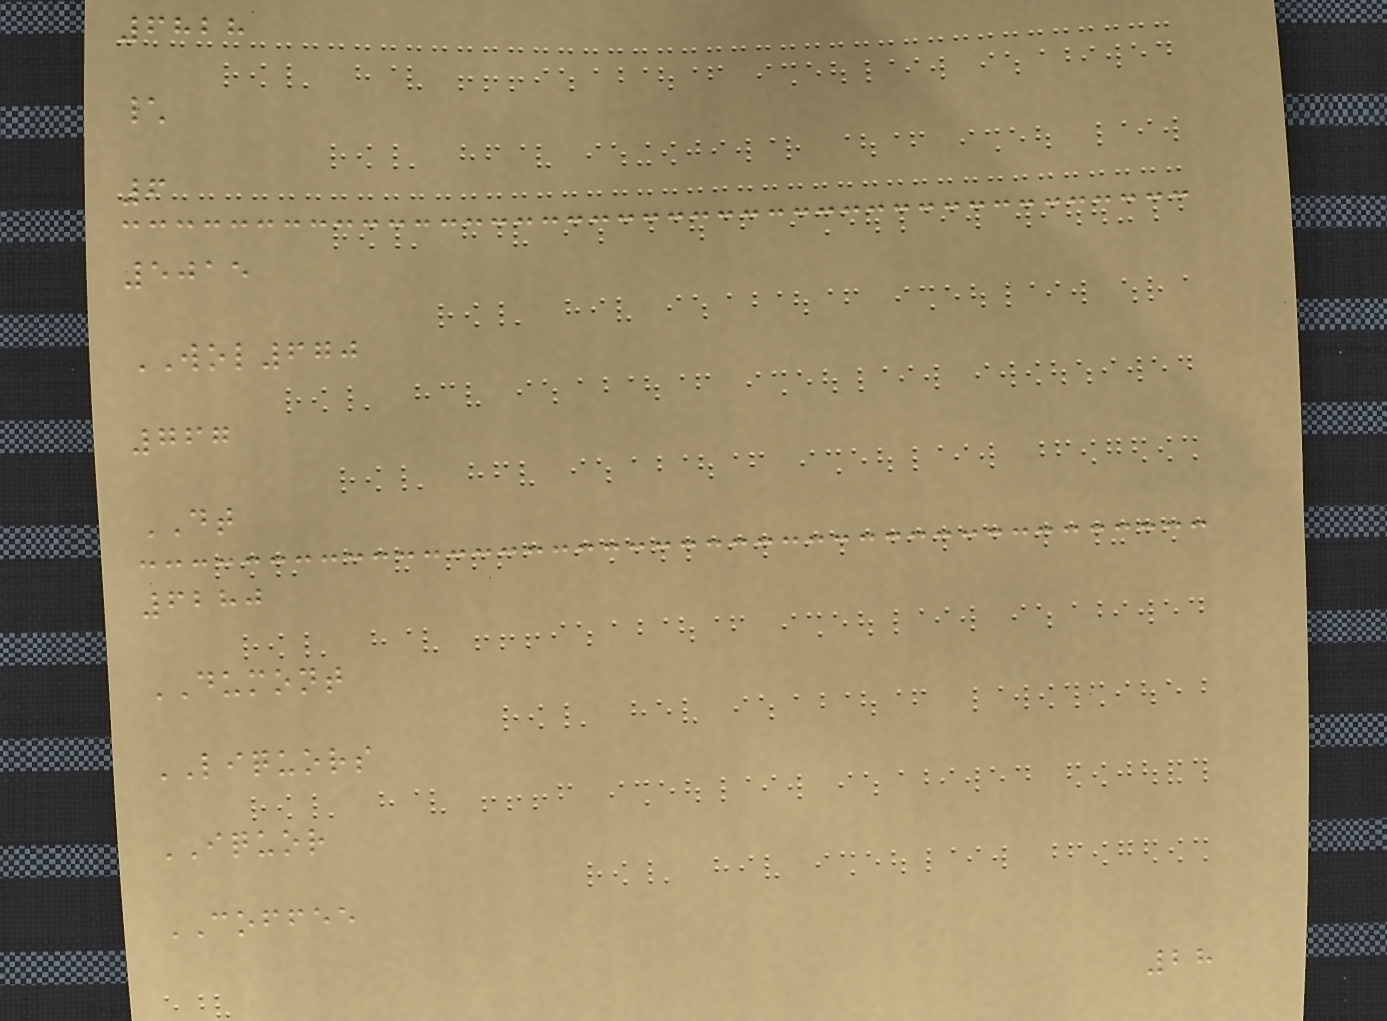6828
\
6
5015
WOL670
767
DT
6280
DUMONT
LIQUORS
IQUOR
COFFEE
28
